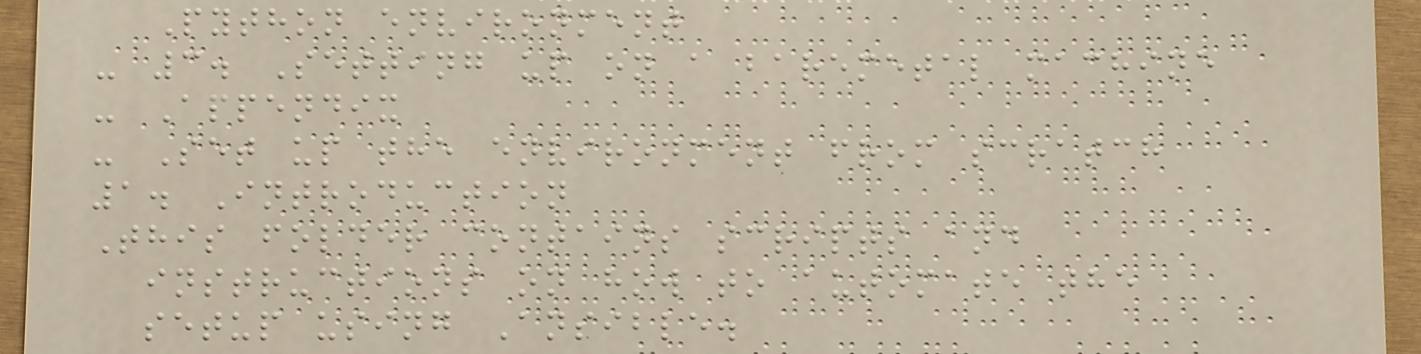Python environment
- 3. Setting up on a baremetal machine
- Appendix
- Set up the environment from scratch
1. Introduction
This folder contains scripts and
instructions on how to automate the
setup using Ansible.
